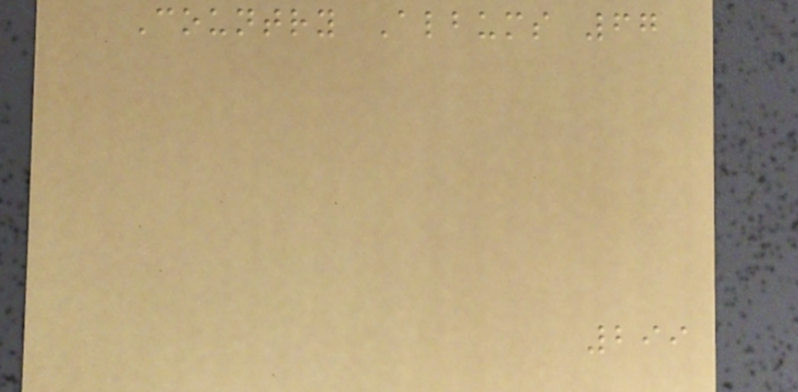Country Albums 67
299
